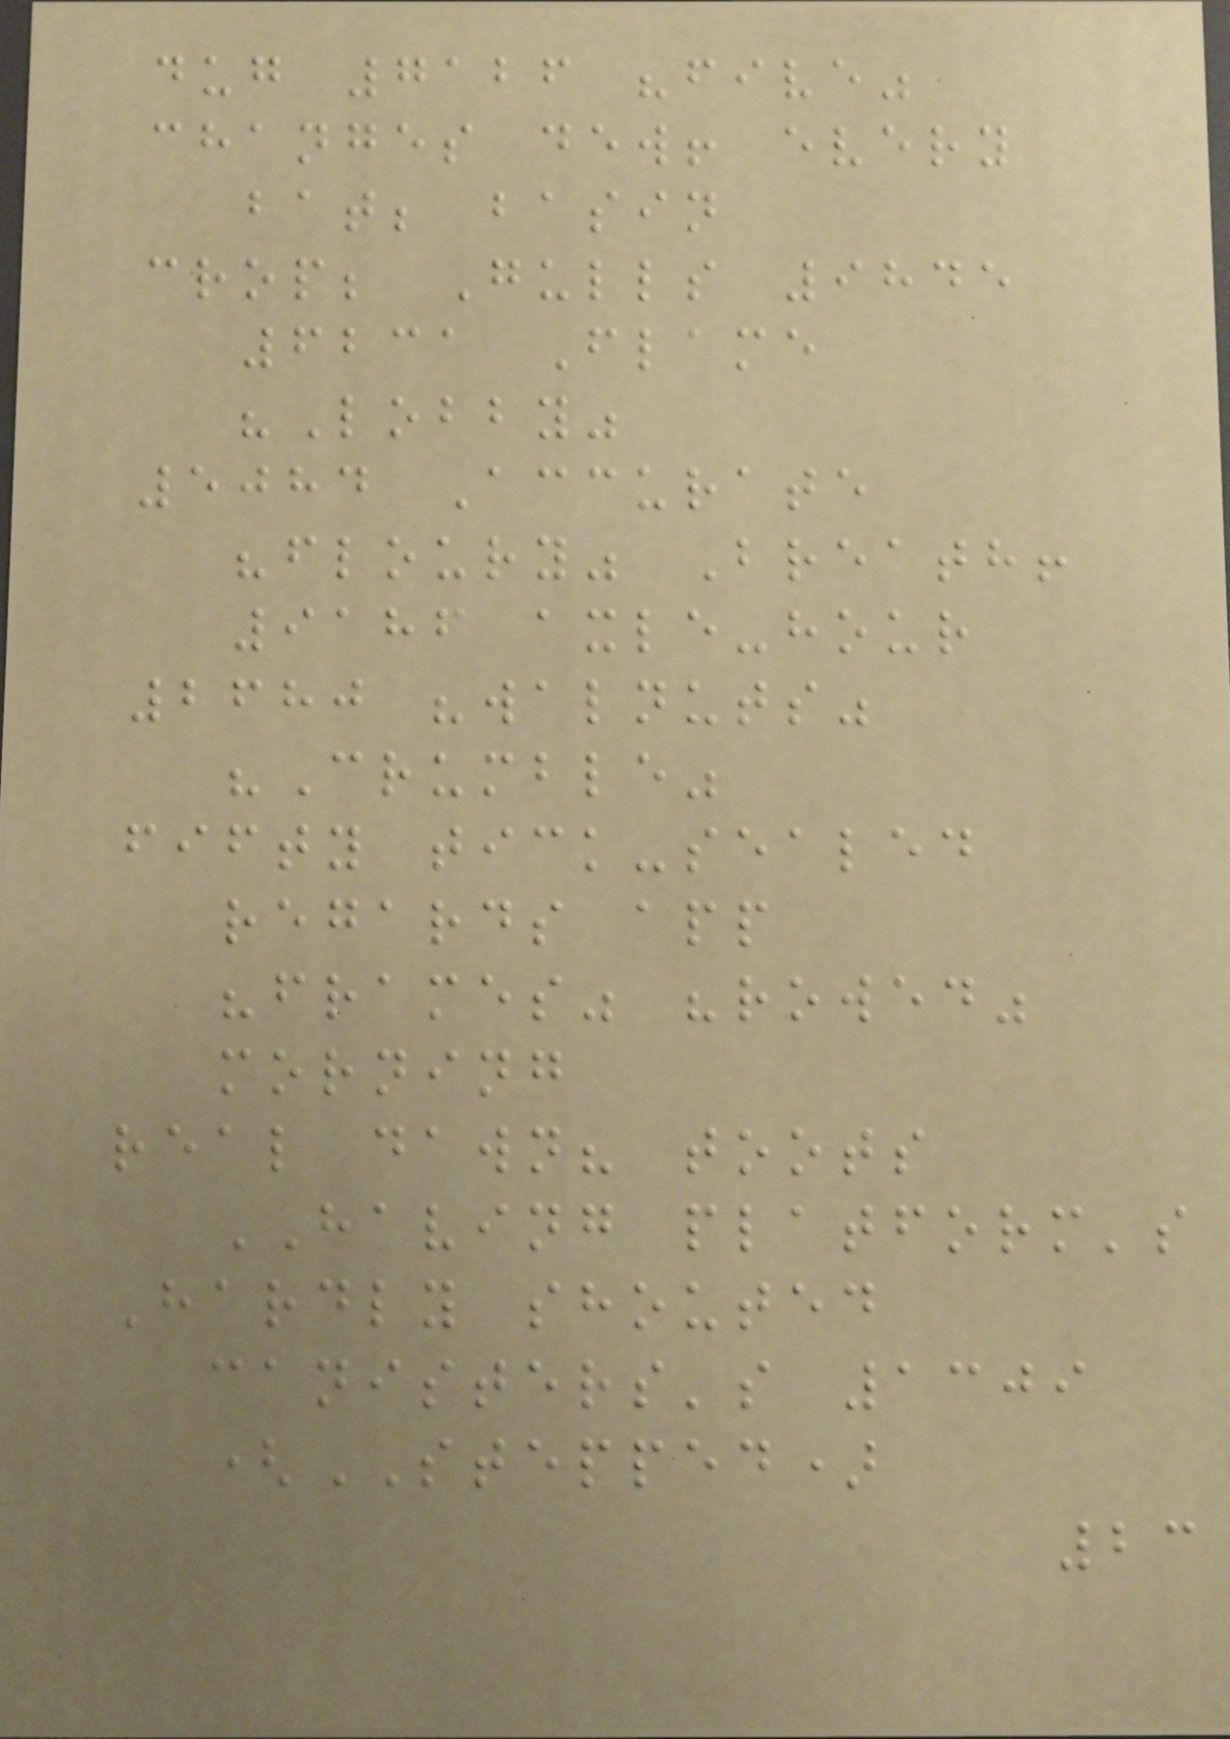dug 7126 "five"
changes dew! every
bat; basin
crop; Gulls 9845
6231 Flame
"Lobby"
5084 Accurate
"floury" Breath!
9186 axle-hour
2680 "walnuts"
"Crumble"
fifty tick-sealed
regards app
"frames" "rowed"
morning
real dawn? toots
HAVING platform's
Hardly shouted
canisters's 1309
(STEPPED)
23
